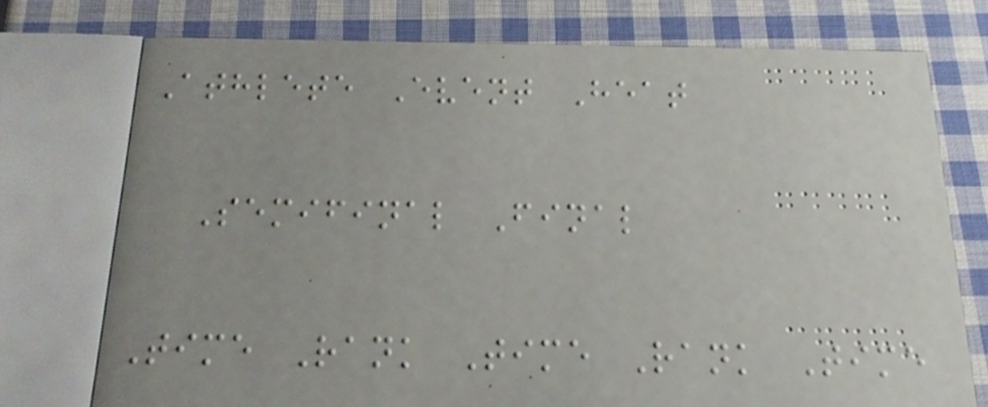Athlete Event Heat
Semifinal Final
Time Rank Time Rank Time
